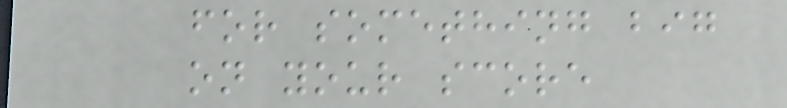for something big
on your score
